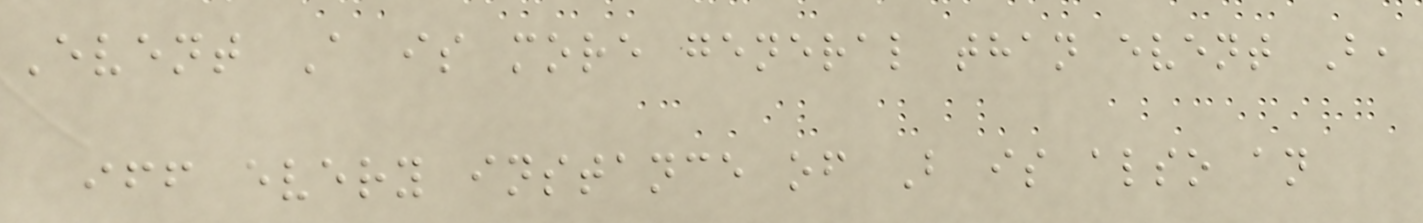Event A is more general than event B,
iff every instance of B is also an
